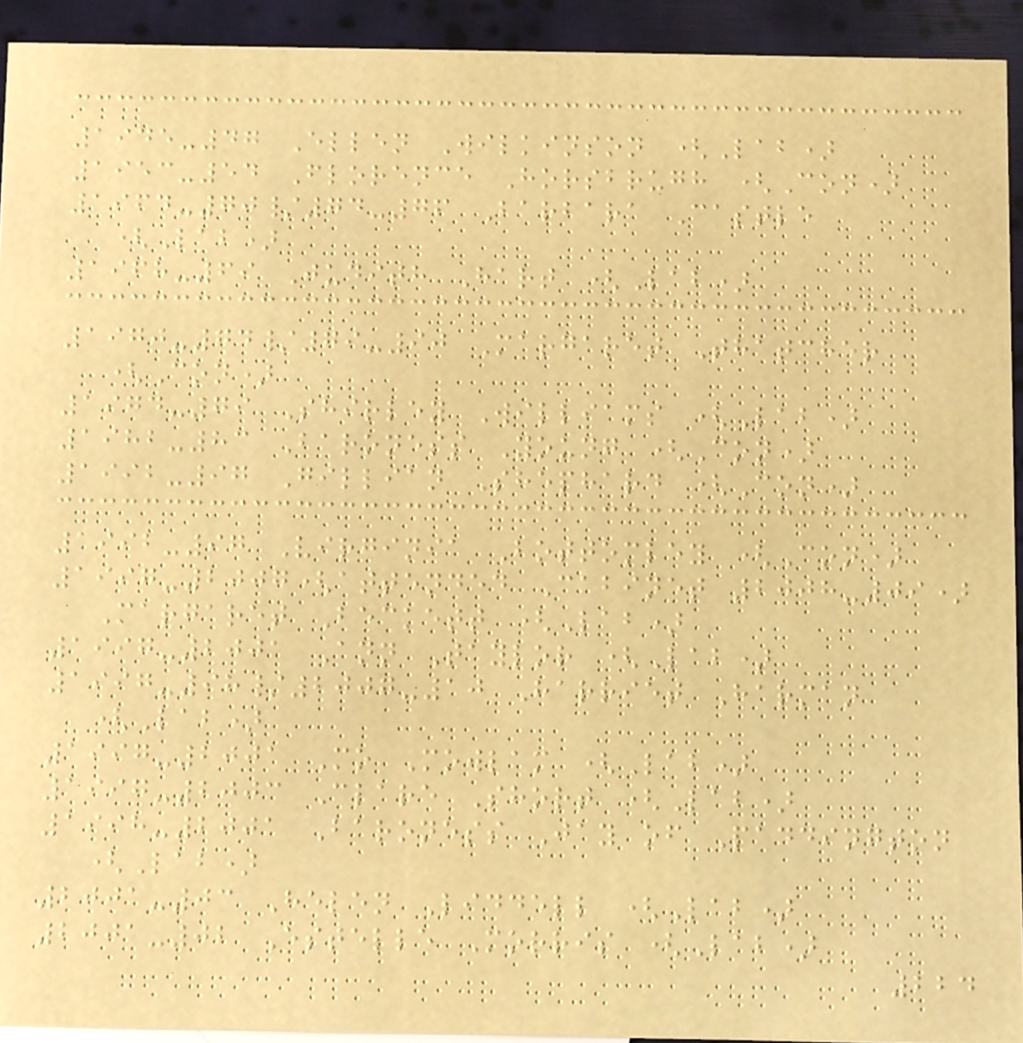1945-47 Ellen Wilkinson (Lab)
1953-54 Florence Horsbrugh (Con)
1964-70/74-76 Barbara Castle
(Lab)
1968-69 Judith Hart (Lab)
1970-74/79-90 Margaret Thatcher
(Con)
1974-79 Shirley Williams (Lab)
1982-83 Baroness Young (Con)
1992-97 Gillian Shephard (Con)
1992-97 Virginia Bottomley (Con)
1997-2007(attended Cabinet 2008-09)
Margaret Beckett (Lab)
1997-2001 Ann Taylor (Lab)
1997-98/2007-10 Harriet Harman
(Lab)
1997-2001 Mo Mowlam (Lab)
1997-2003 Clare Short (Lab)
1998-2001 Baroness Jay of Paddington
(Lab)
2001-03 Helen Liddell (Lab)
2001-02 Estelle Morris (Lab)
224
